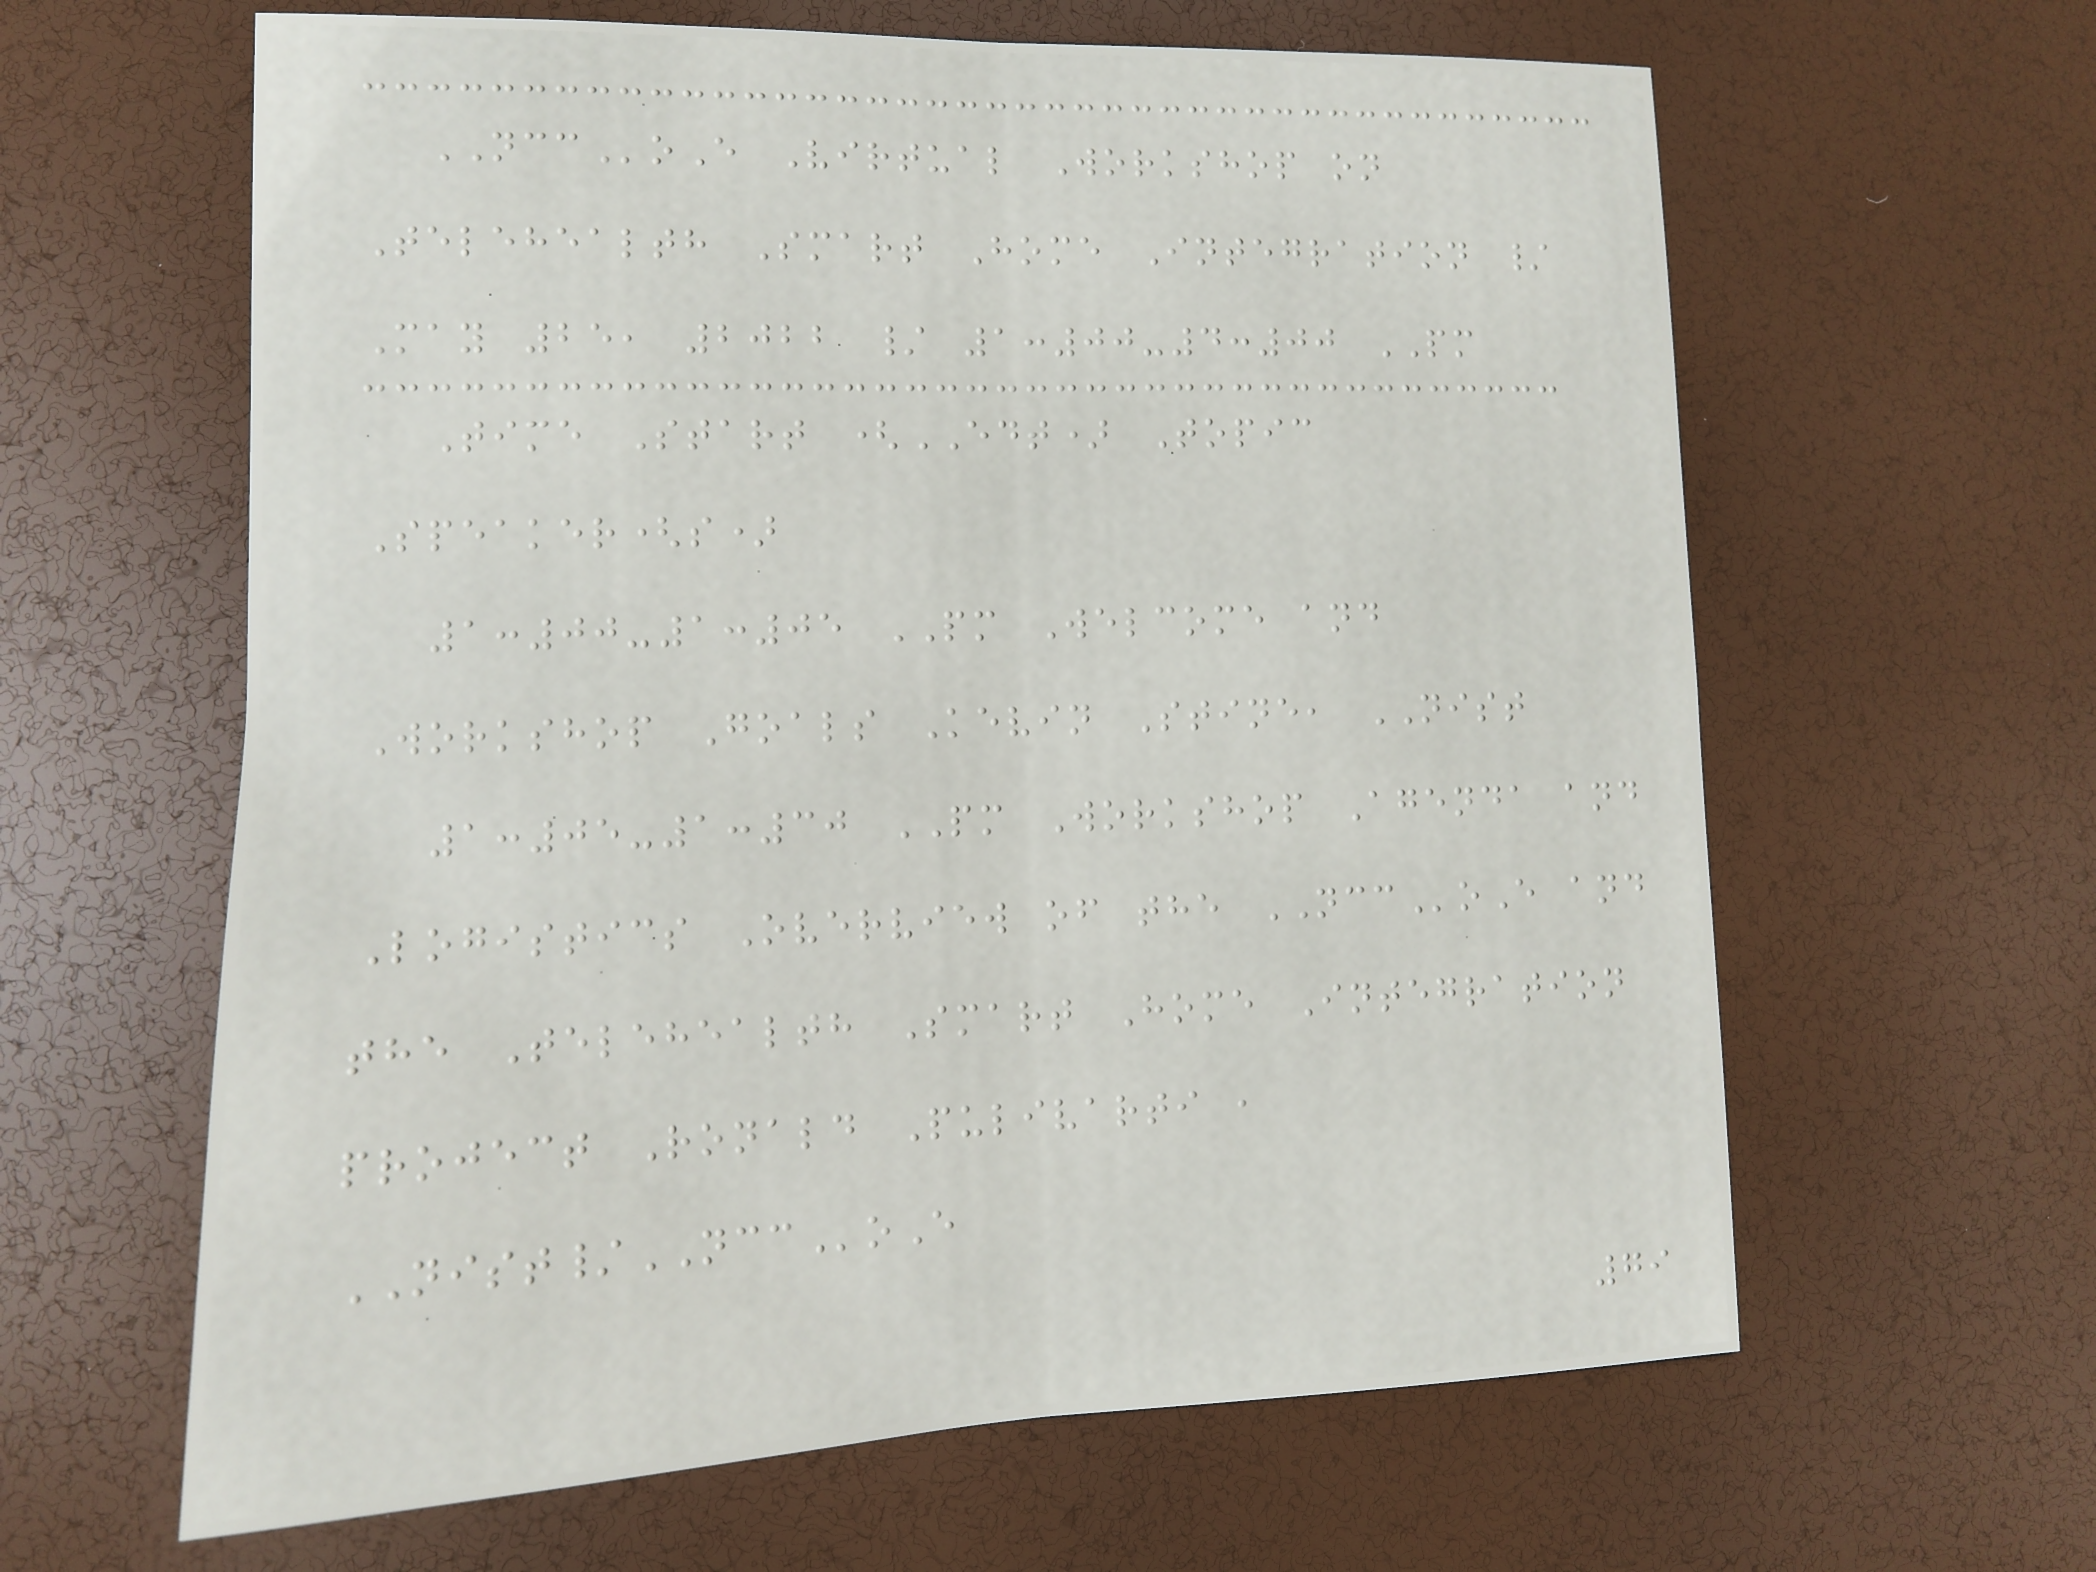NCCoE Virtual Workshop on
Telehealth Smart Home Integration /
May 25, 2022 / 1:00-4:00 PM
Time Start (EDT) Topic
Speaker(s)
1:00-1:05 PM Welcome and
Workshop Goals Kevin Stine, NIST
1:05-1:30 PM Workshop Agenda and
Logistics Overview of the NCCoE and
the Telehealth Smart Home Integration
project Ronald Pulivarti ,
NIST/NCCoE
79
